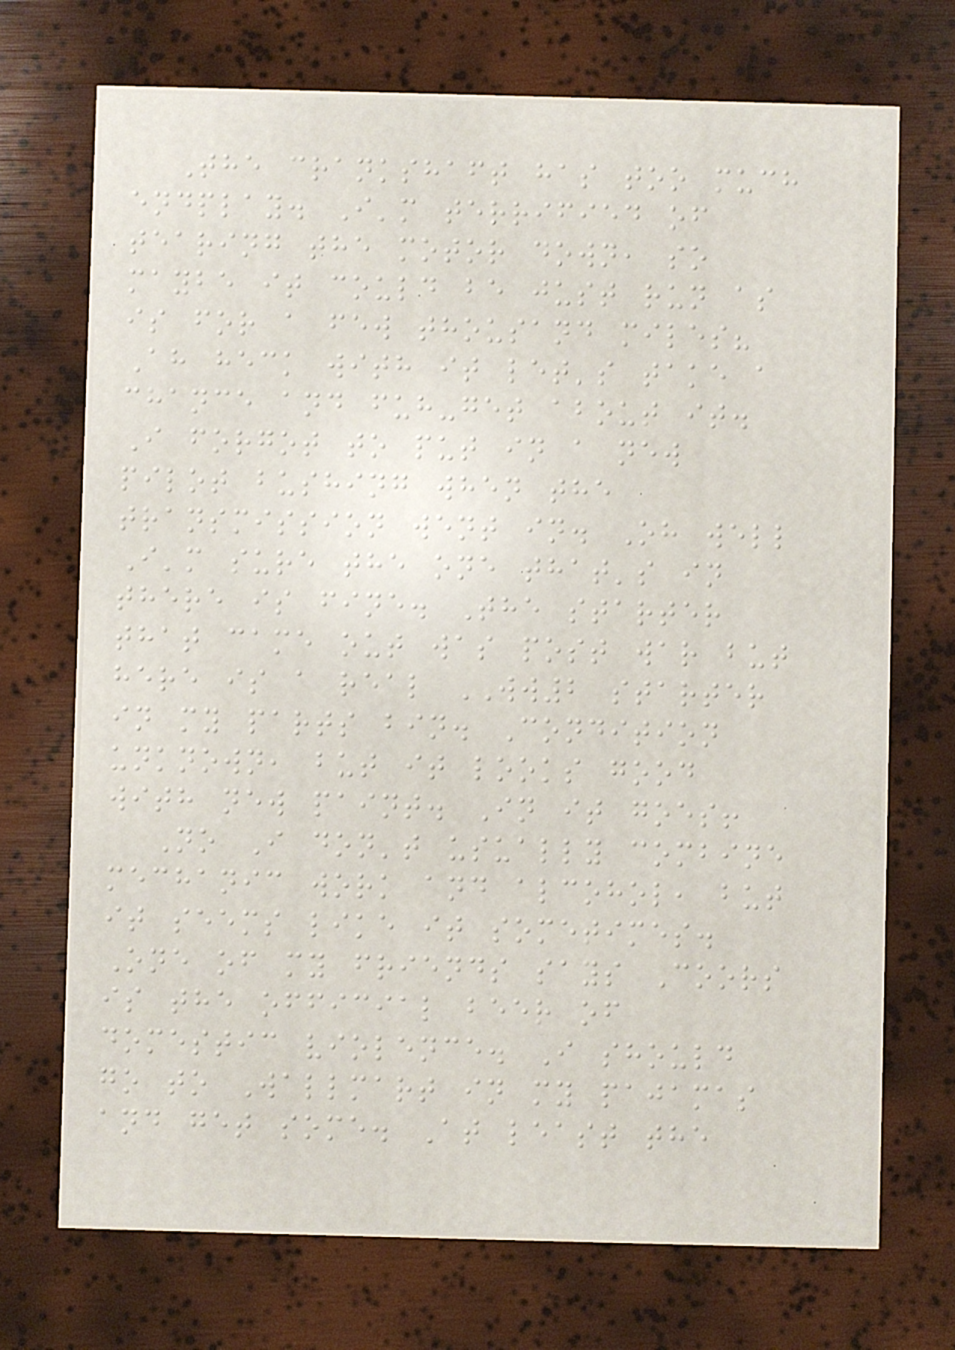The crankshaft has too much
endplay. I'm terrified of
tearing the motor down, so
maybe it could be just run as
is for a few thousand miles?
Ah heck with it let's take a
chance and fuh-get about it.
I forgot to put in a new
pilot bushing when the
transmission went in. Oh well
I'm sure the one that's in
there is fine. The starter
that came out was post war but
here is a real WW2 starter
in my parts bin. Condition
unknown, but it looks good
with new paint. In it goes!
No I don't usually combine
mechanic work and alcohol, but
it seems like it sometimes.
One of my friends says Coors
is the official beer of
domestic violence. I should
go to Wallmart in my pajamas
and get some. At least the
